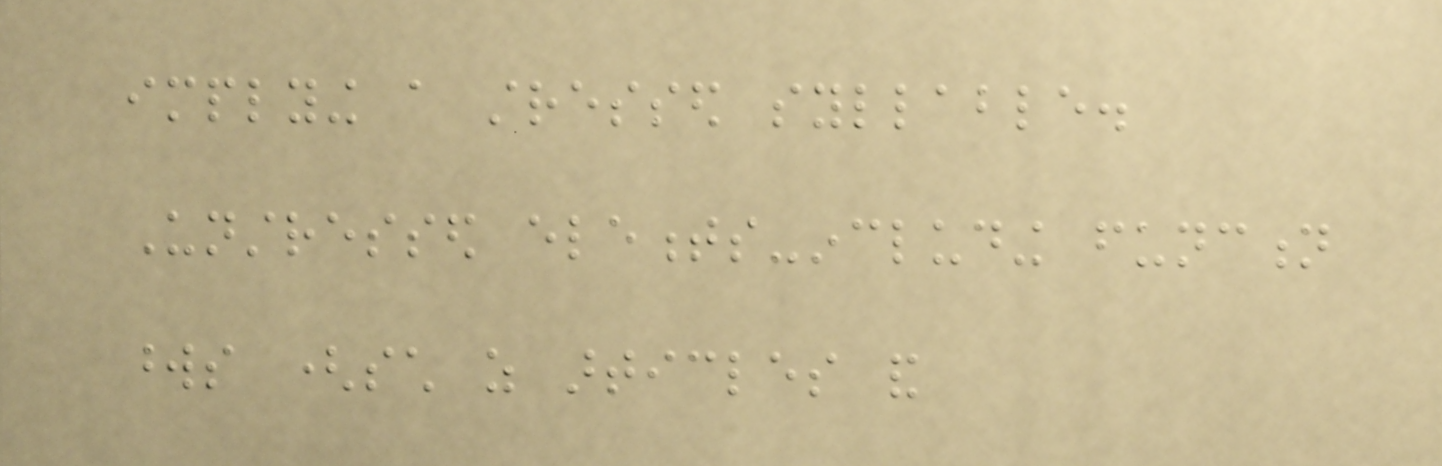implying a stressed syllable.
Unstressed elements-including function
words (such as articles and
